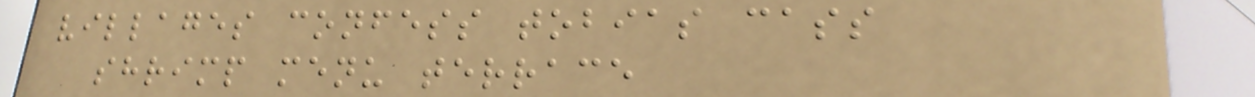villages confess tobias cass
shrimp menu terrace
